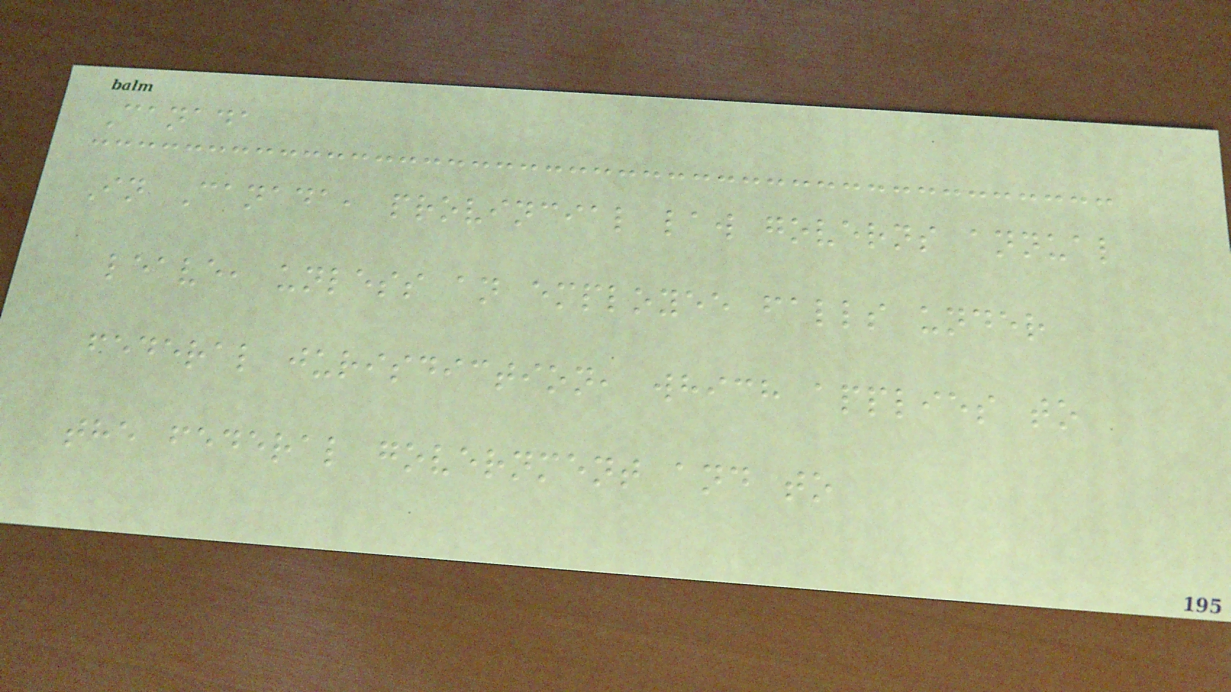Canada
In Canada, provincial law governs annual
leave, unless an employee falls under
federal jurisdiction, which applies to
the federal government and to
